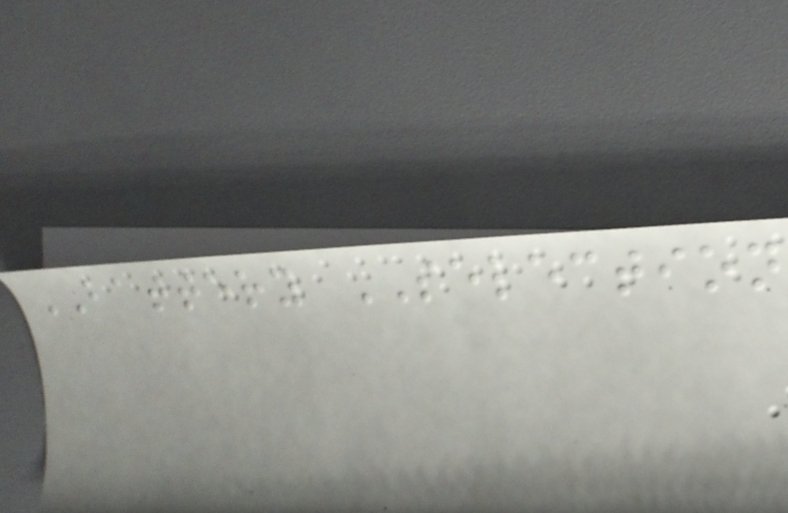BATTERY SELECTION
